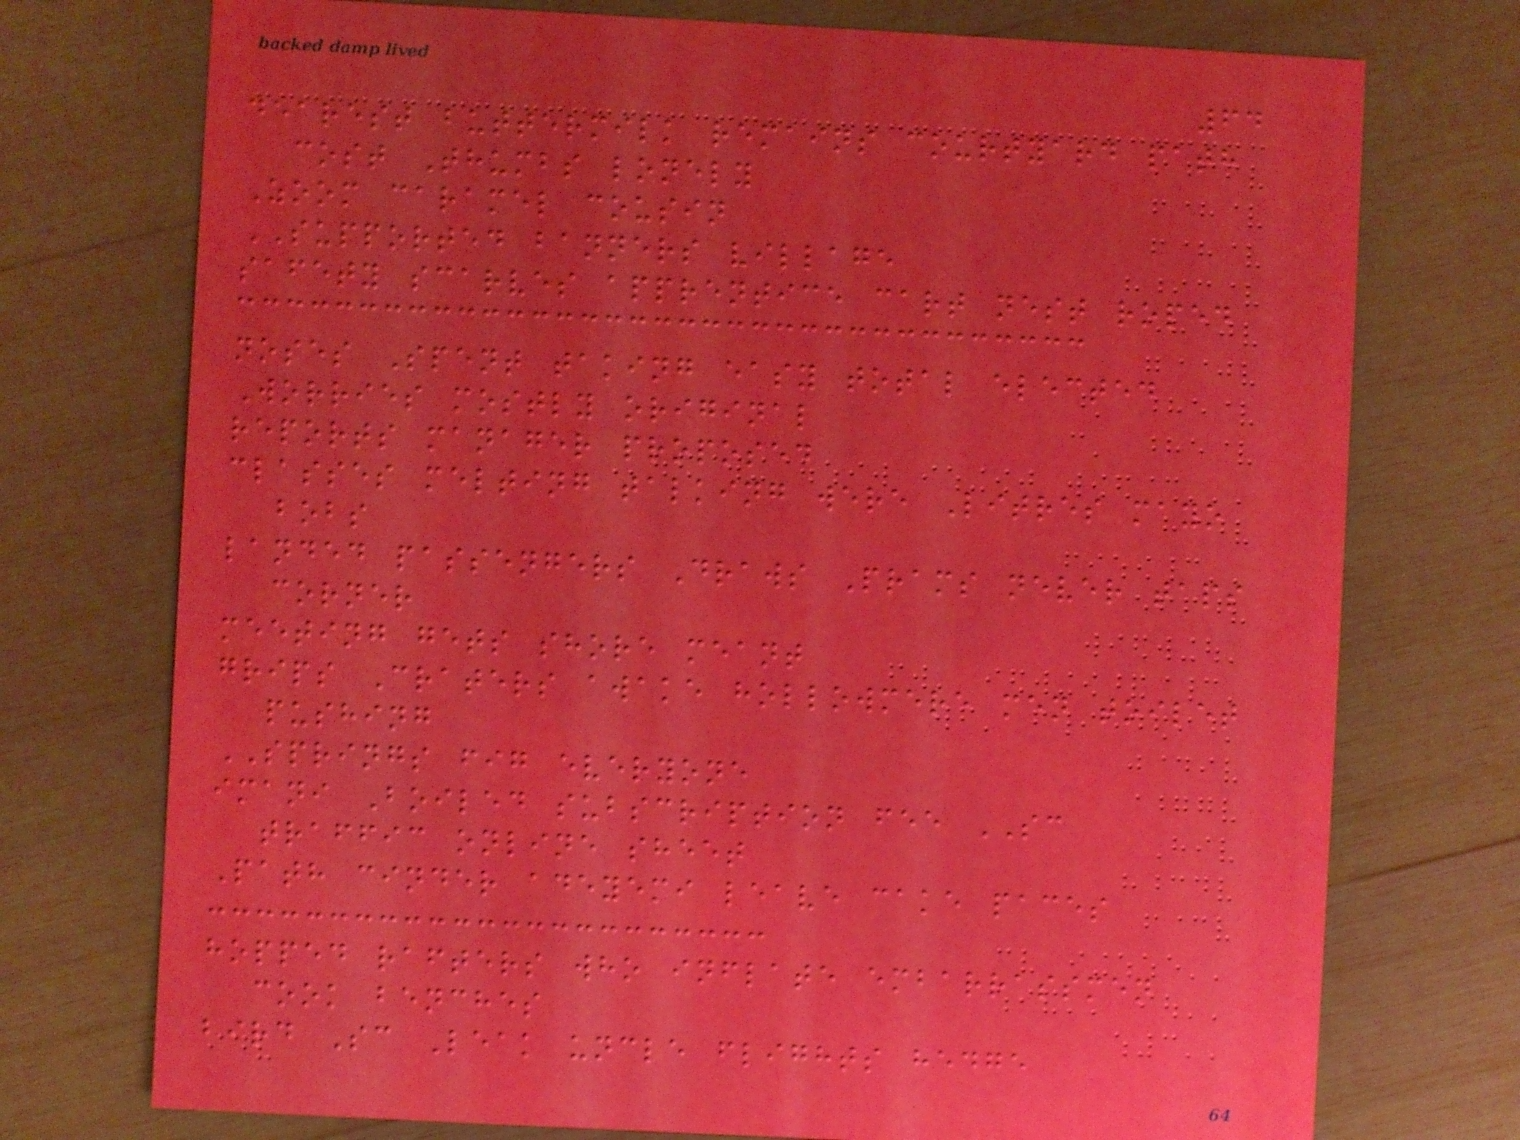64
dearest buttermilk remains courtyard path
cost Thumbs lonely
Zoom caramel cousin
SUPPORTED banners village
safety scarves apprentice cart nest roped
noses Spent taking easy total elected
Worries mostly original
reports manager proposed
classes melting talking were Litres mayo
bobs
landed passengers Draws Prams never taps
corner
meeting gets shore meant
grips Craters awake hollowmere men toilet
pushing
SPRINGS fig everyone
imani Boiled subscription fee SC
traffic online sheet
Path cinder adeyemi leave cake paces
hopped rafters who inflate embarrassmen
cook benches
bird Sc Leak uncle flights hedge
